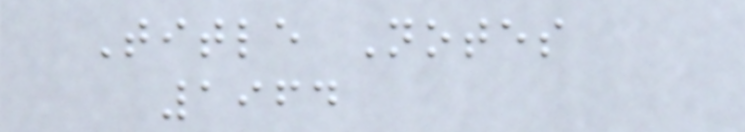Title Notes
1964
